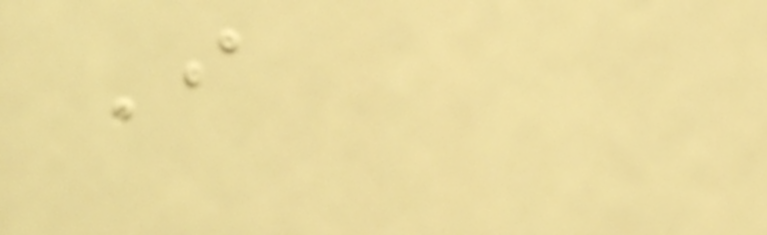I
